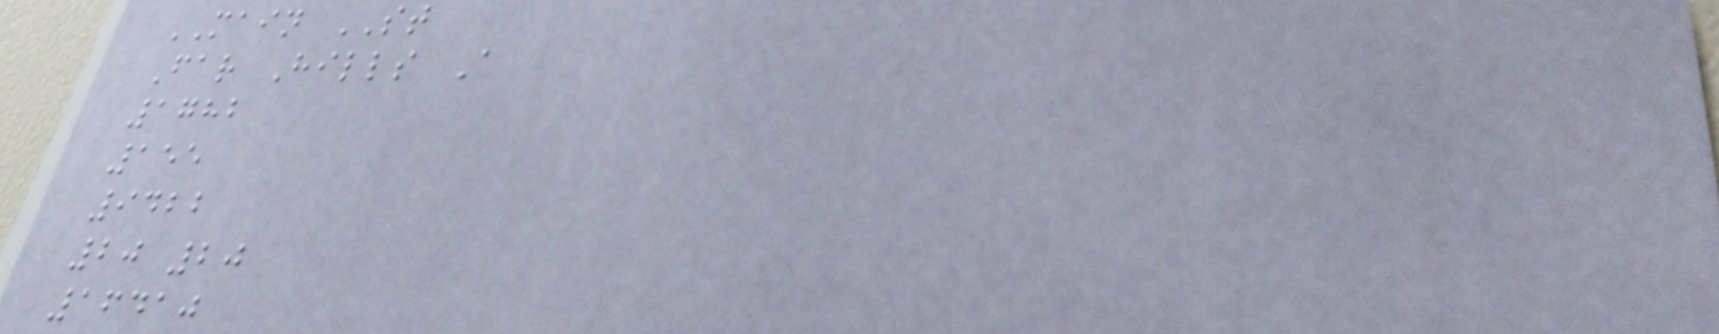MAIN ST
Far Hills A
1782
155
9422
20 20
16410
